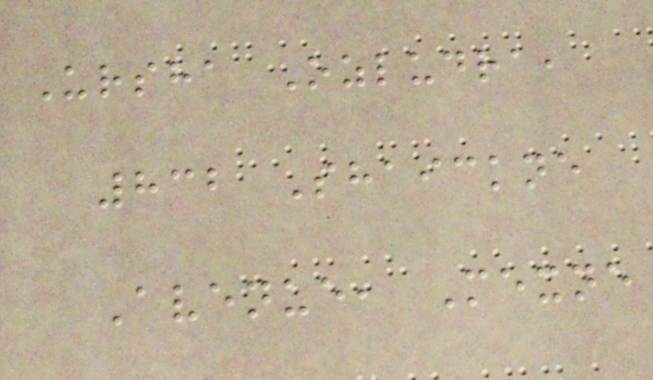Ursha Ozludra,
832 Shaickne
Avenue, Mexne
